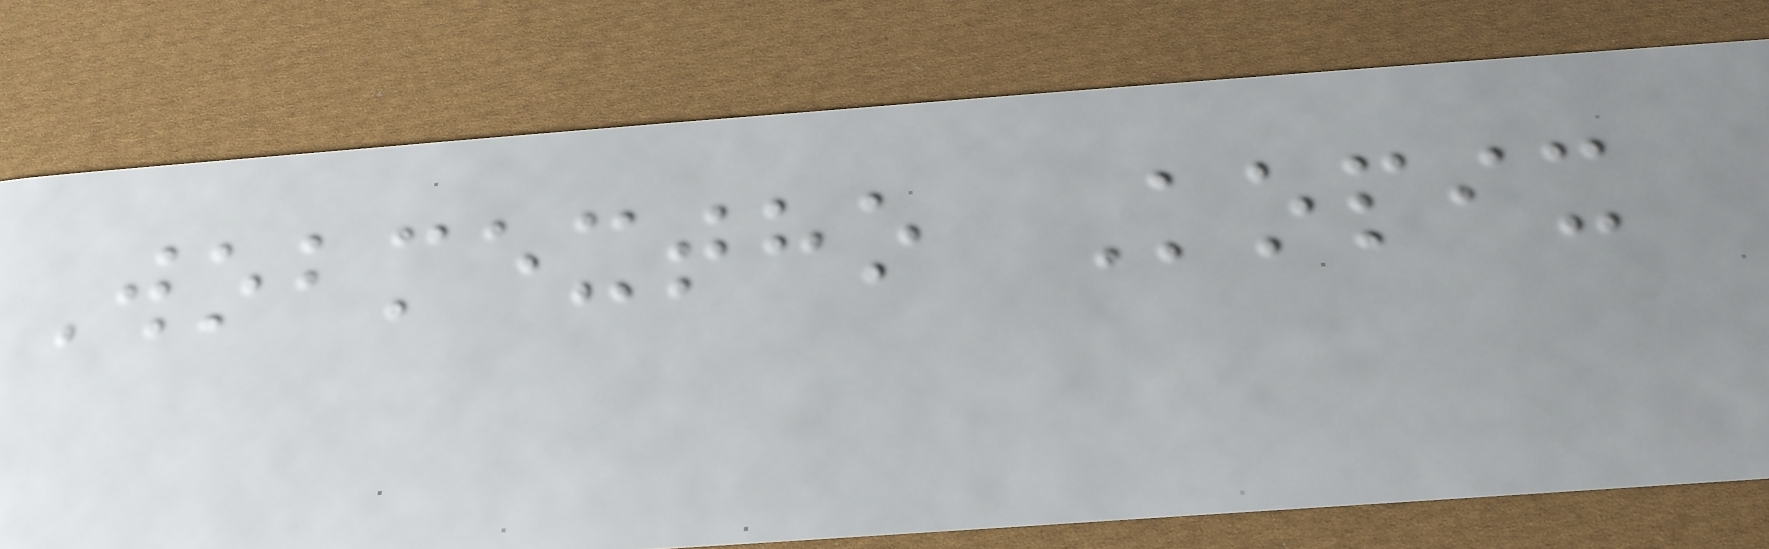Wobmextho Kopix
